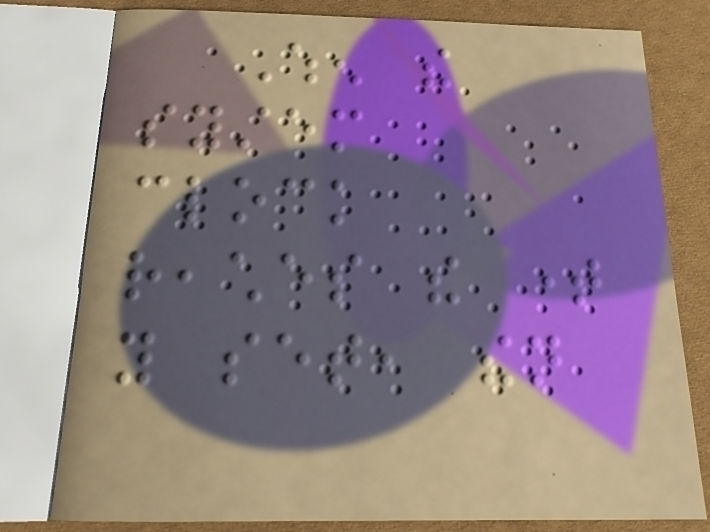When the
system
clock
reaches the time
you set, then
